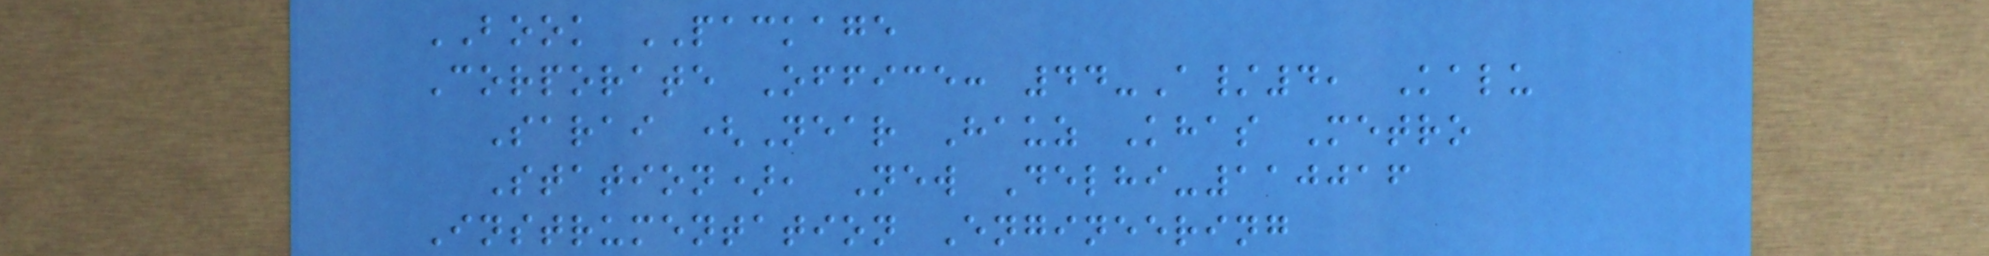BOOK PACKAGE
Corporate Office: 44-A/4, Kalu
Sarai (Near Hauz Khas Metro
Station), New Delhi-110016
Instrumentation Engineering
